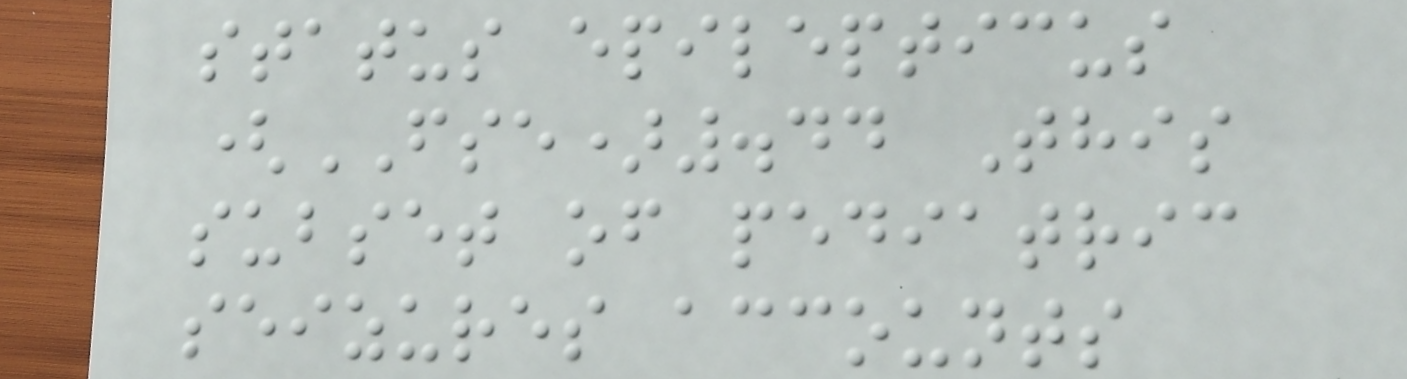status epilepticus
(FSE).44 This
subset of pediatric
seizures accounts
